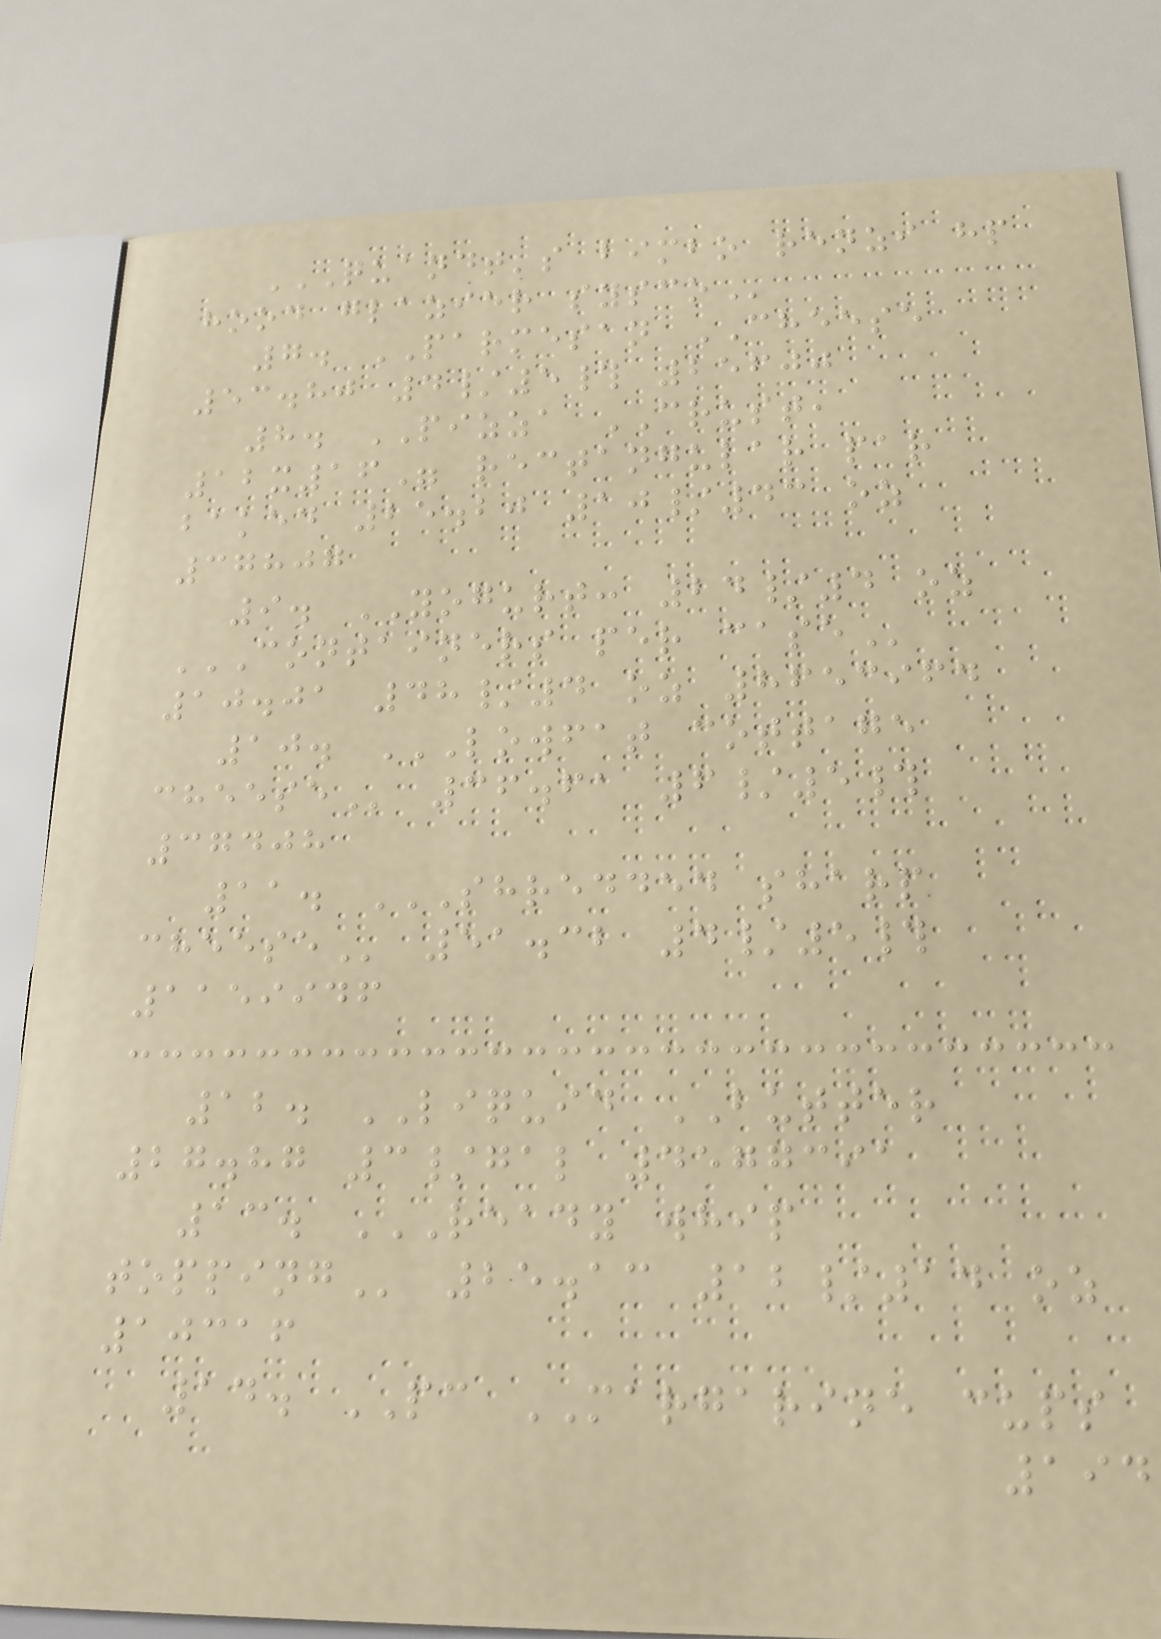QUANDT'S BIMBO RENZI HP
HOOD GLAZIER SYSCO
7. PARMESAN CHEESE
53.80 4/5# 25600
8. PIZZA CRUST,
12x16" rectangular par
baked 25.20 10/43 oz
37807
9. YOGURT: 24/4 oz
CONTAINERS PER CASE
10.01 48/4 oz 8653964
10. LOWFAT COTTAGE
CHEESE 36.61 6/5#
37408
11. SHREDDED SHARP
CHEESE 51.32 4/5#
1159946
12. LIQUID BUTTER
27.87 3/gal 4577391
13. READY WHIP
TOPPING 25.13 12/14 oz
10316
14. PC MARGARINE cups
194
